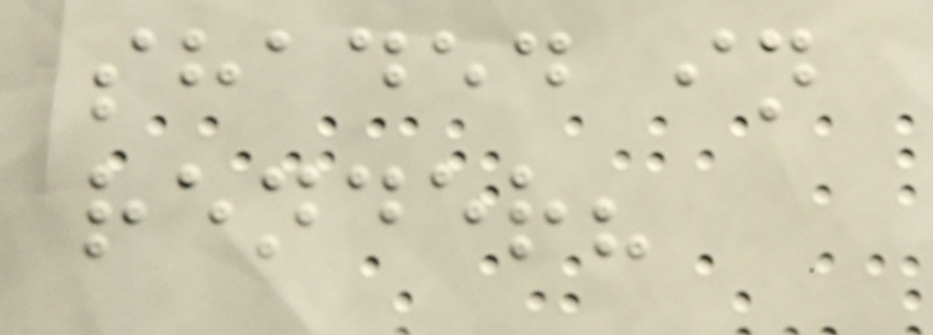shaded in
render?
